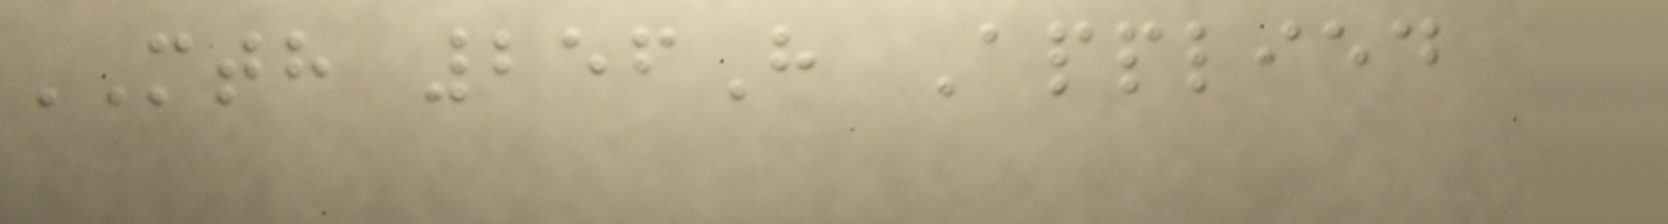MTH 256H Applied
